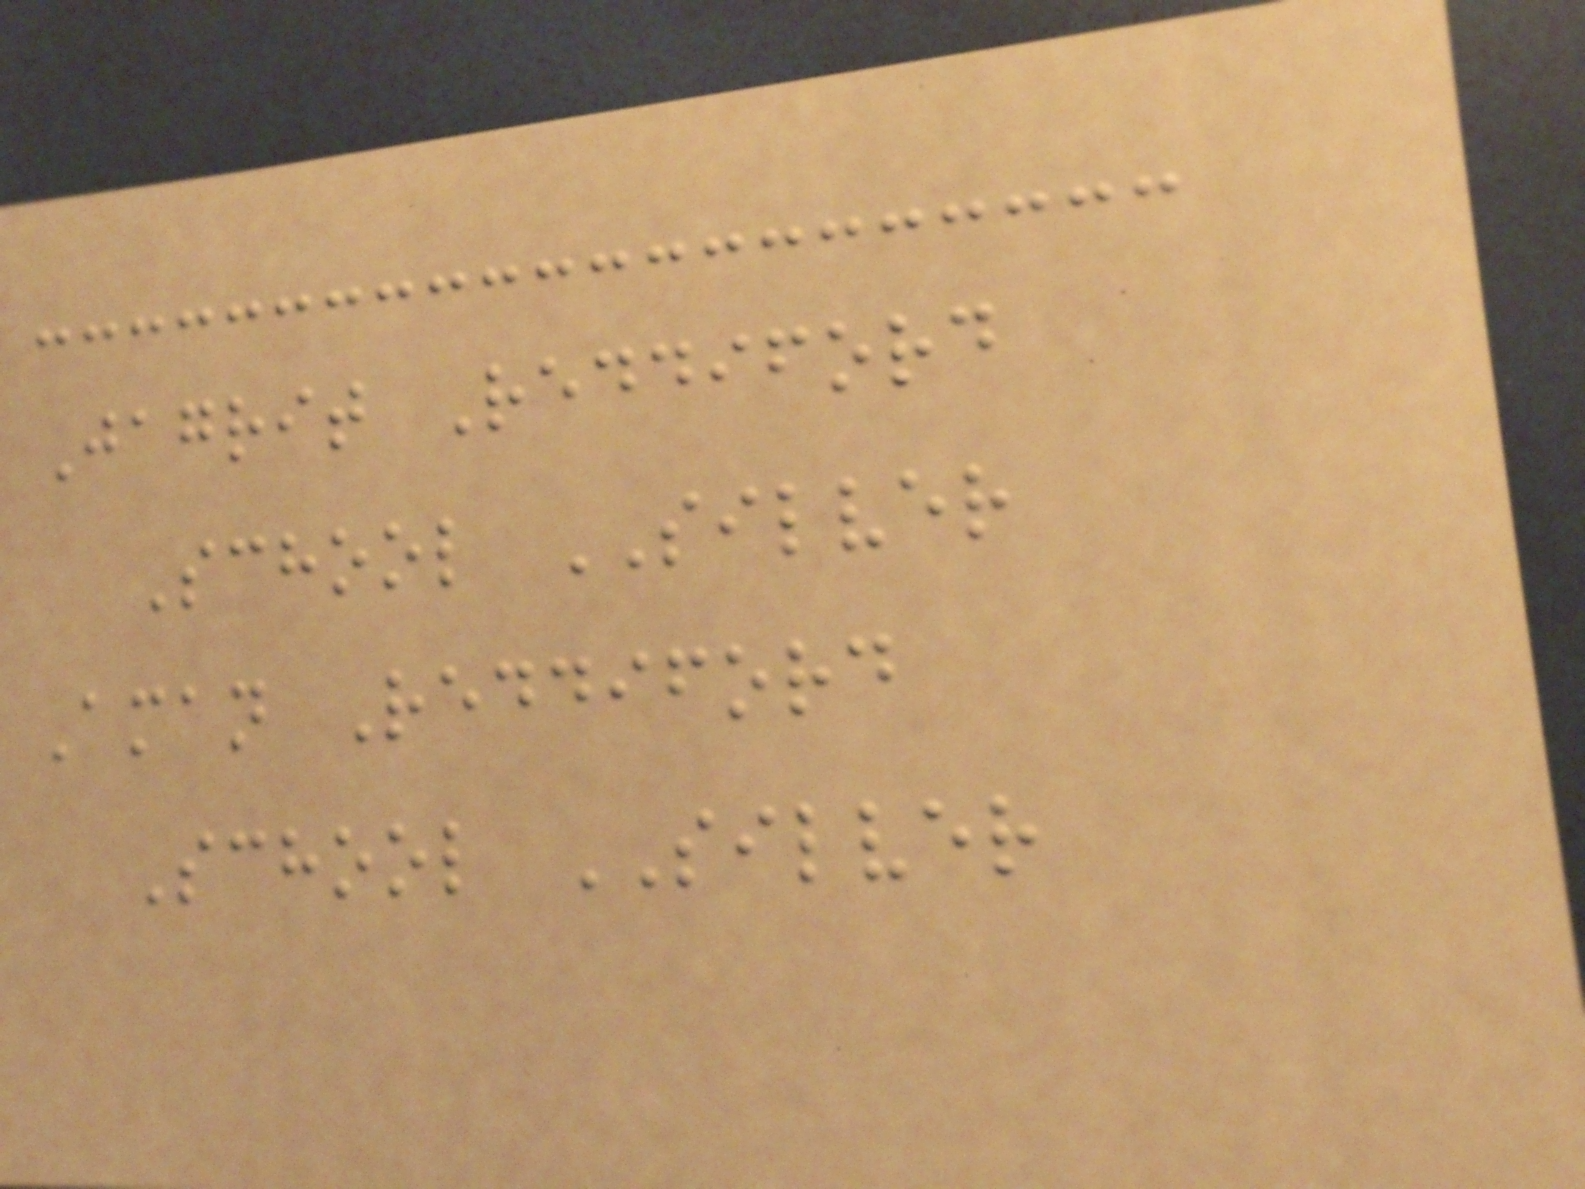Jagrit Reddiford
School SILVER
Aman Reddiford
School SILVER
